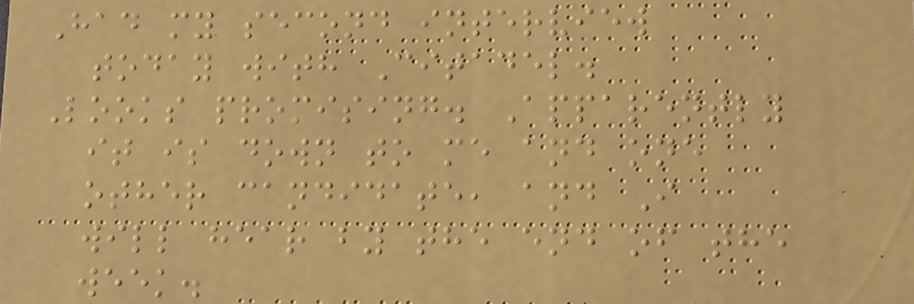Had my second interview
today with Citadel.
Looks promising. Apparently
it is down to me and one
other candidate, and I
will hear by the end of the
week.
